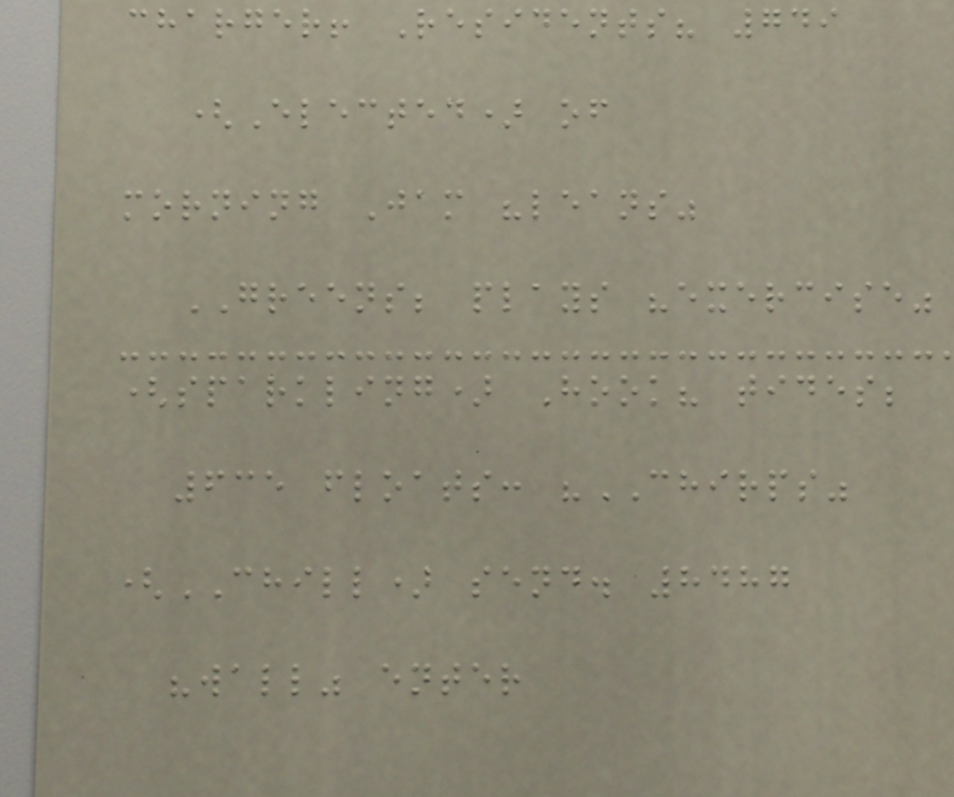charger! Residents? 749
(Elected) of
morning Jam "leans"
GREENS; plays "exercise"
(sparkling) Hook? tides;
635 floats: "CHIRPS"
(CHILL) send. 8487
"wall" enter
